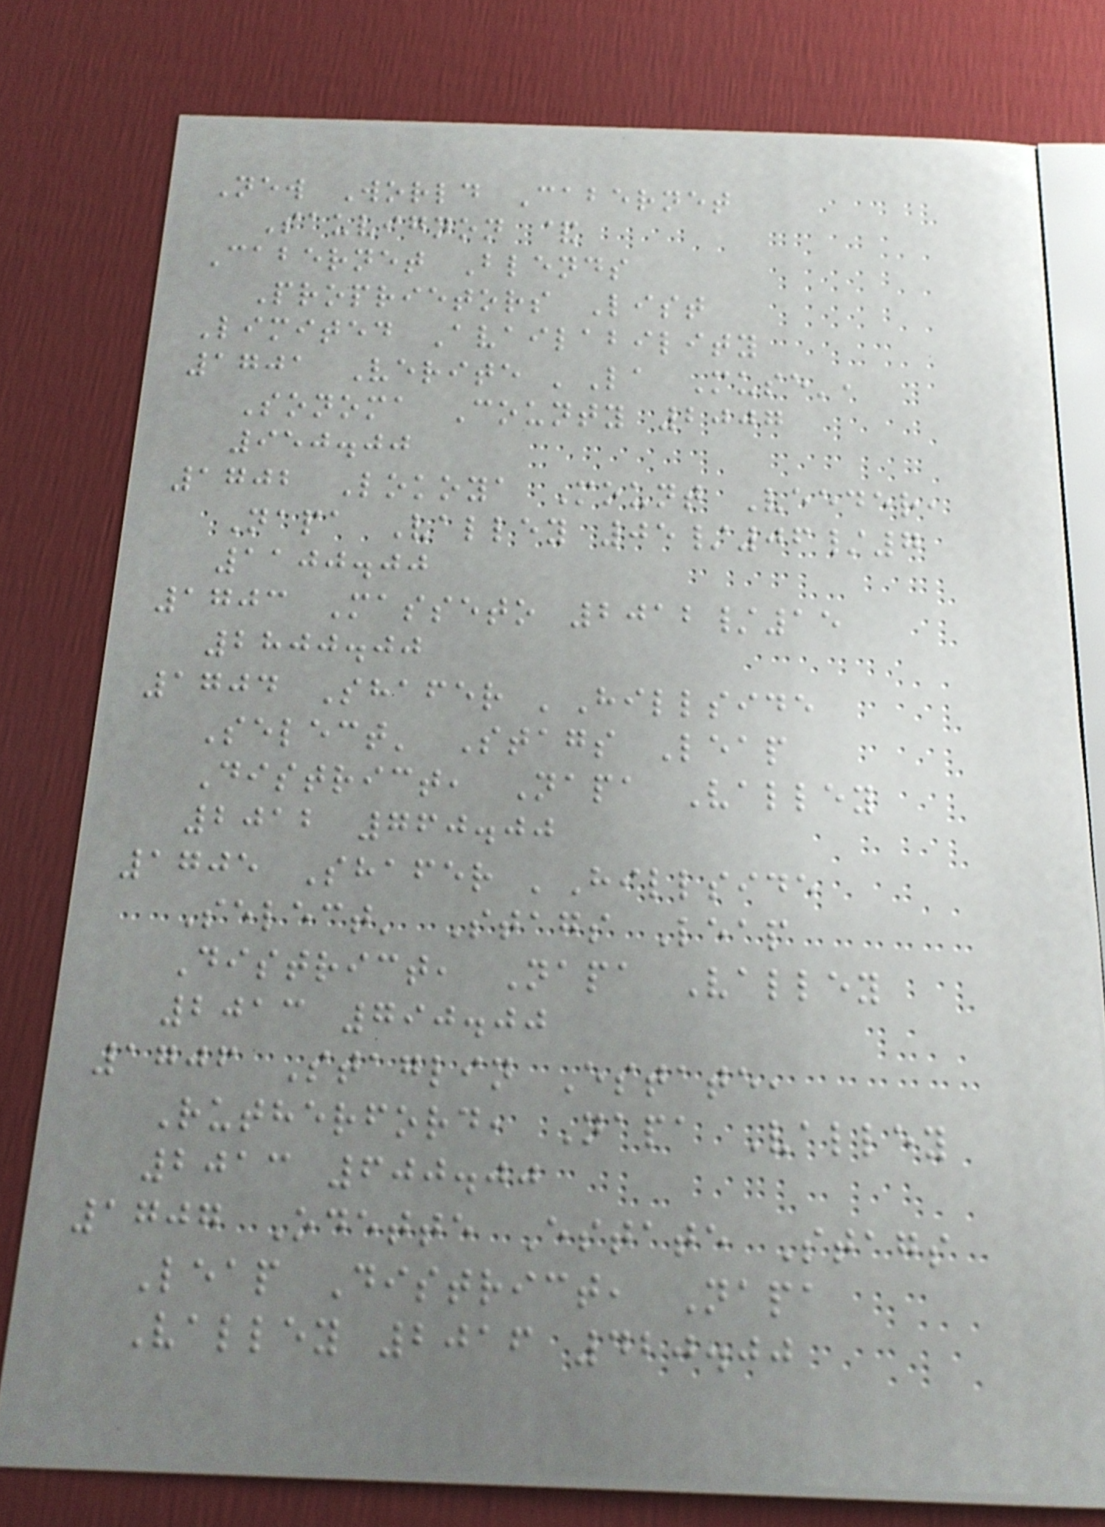New World Cabernet
Sauvignon &
Cabernet Blends
Proprietors List
Limited Availability
1701 Verite 'La Muse',
Sonoma County 2007
950.00
1702 Lokoya Mount Veeder,
Napa Valley 05/06/7
1100.00
1703 Masseto 2012/15
2800.00
1704 Shafer 'Hillside
Select' Stags Leap
District, Napa Valley
2012 760.00
1705 Shafer 'Hillside
Select' Stags Leap
District, Napa Valley
2013 790.00
1706 Staglin Estate,
Rutherford, Napa Valley
2013 600.00
1707 Odette Estate Stags
Leap District, Napa
Valley 2016 420.00
